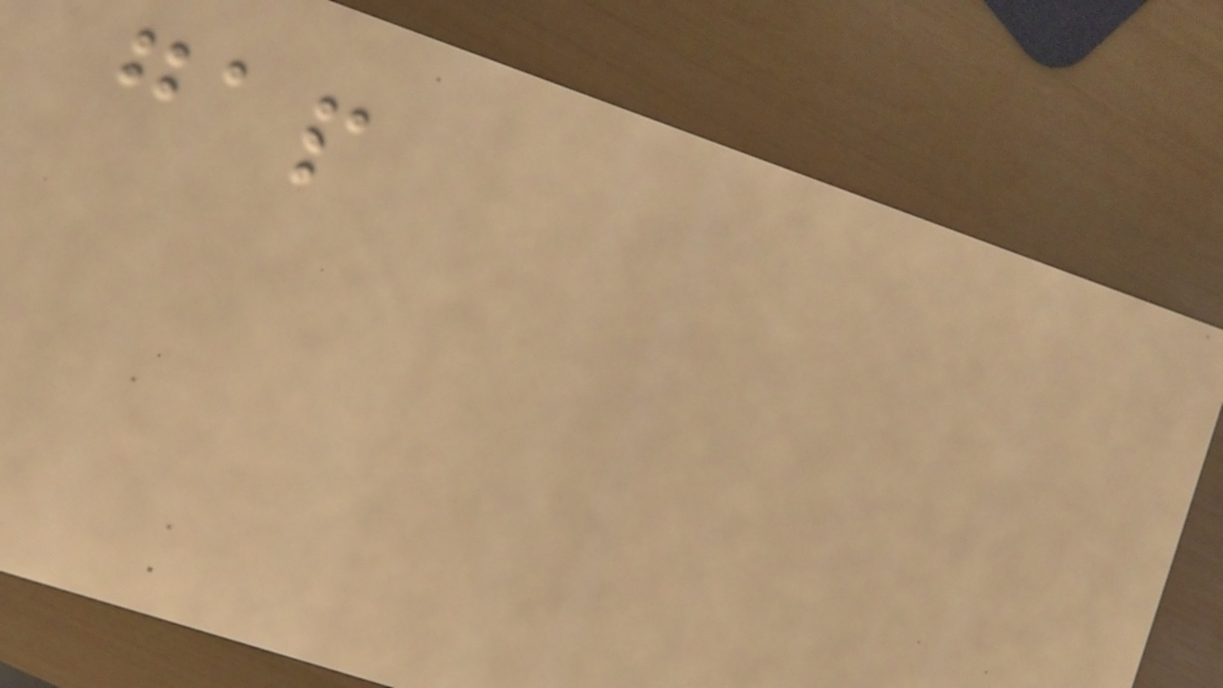gap
